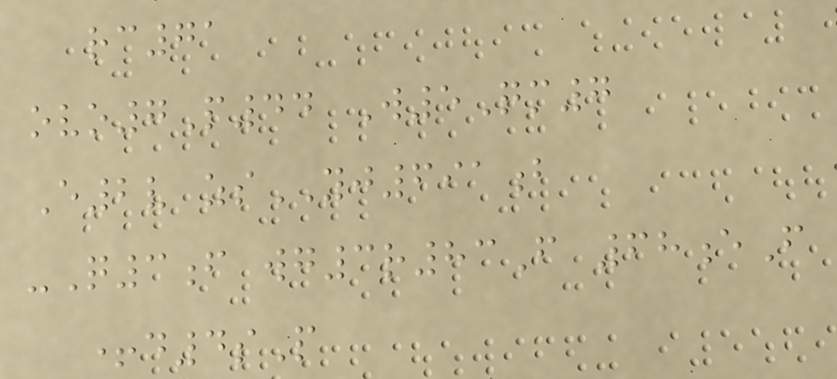rc71
ovo7P44 W5Qm7
E2v zsYJ691b
-Q3f wg3r83F 68eF
+d4sP
